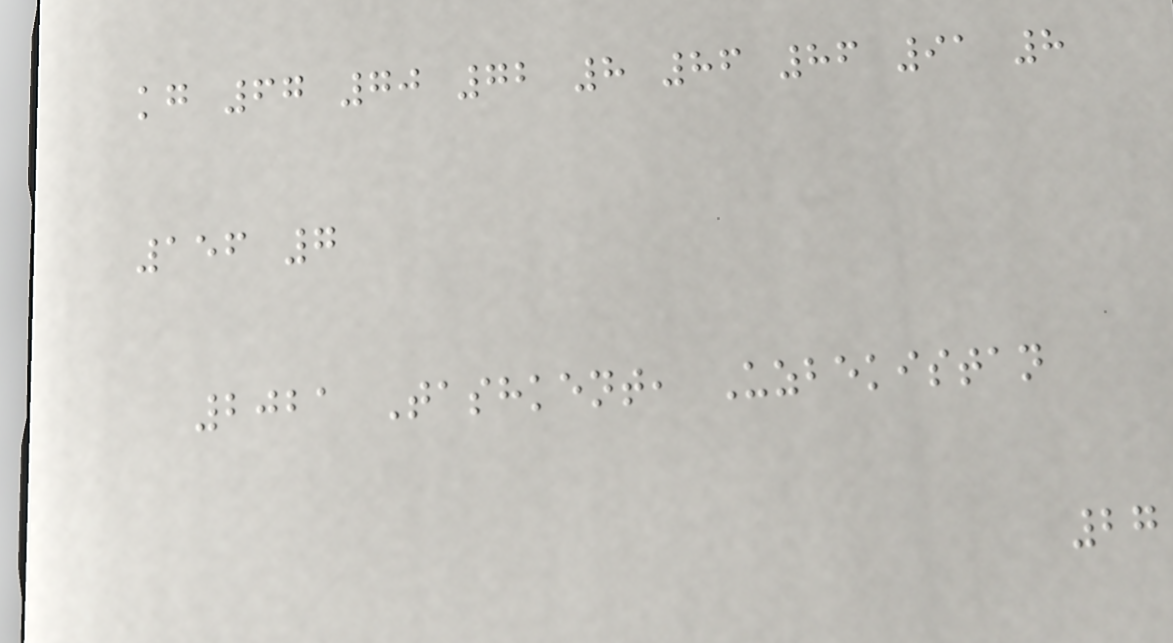kg 67 70 72 8 86 86 91 8
156 7
2021 Tashkent, Uzbekistan
27
